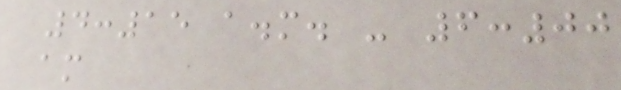4:15 a.m. - 6:00
am
